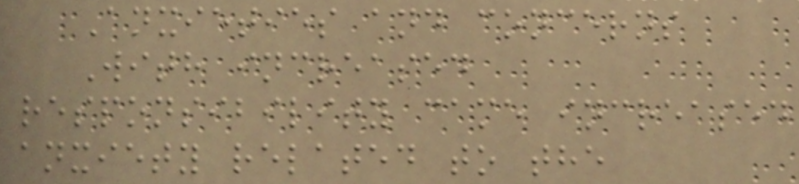Anxieties and concerns
With increased
responsibility came increased
anxiety related to the
